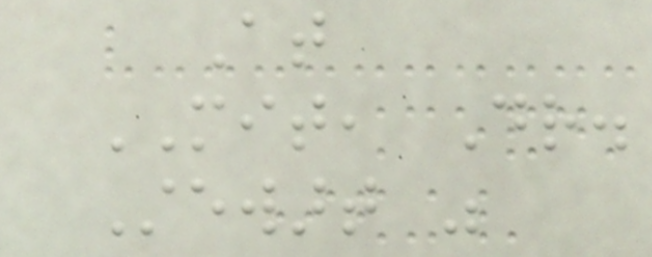At
MIT, Dr.
Stewart was
